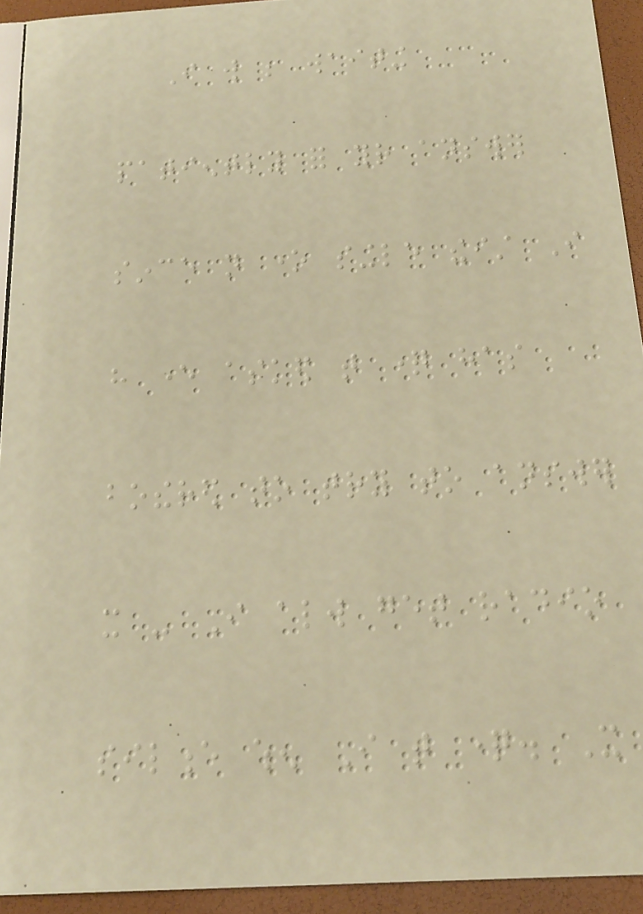I will be waiting
patiently for your answer
since not one single theist I
have ever asked that question has
bothered to try to answer
it - I always get radio
silence when I that question. It
